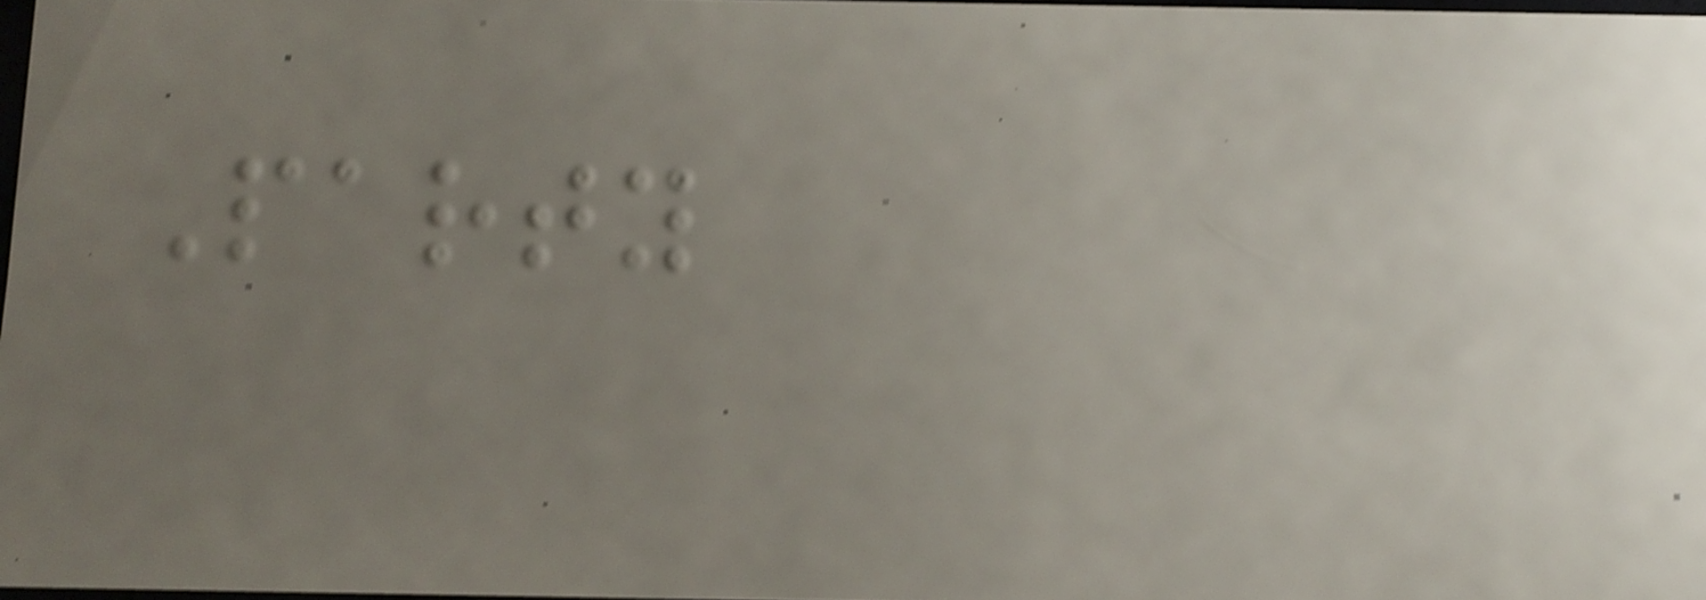Party
